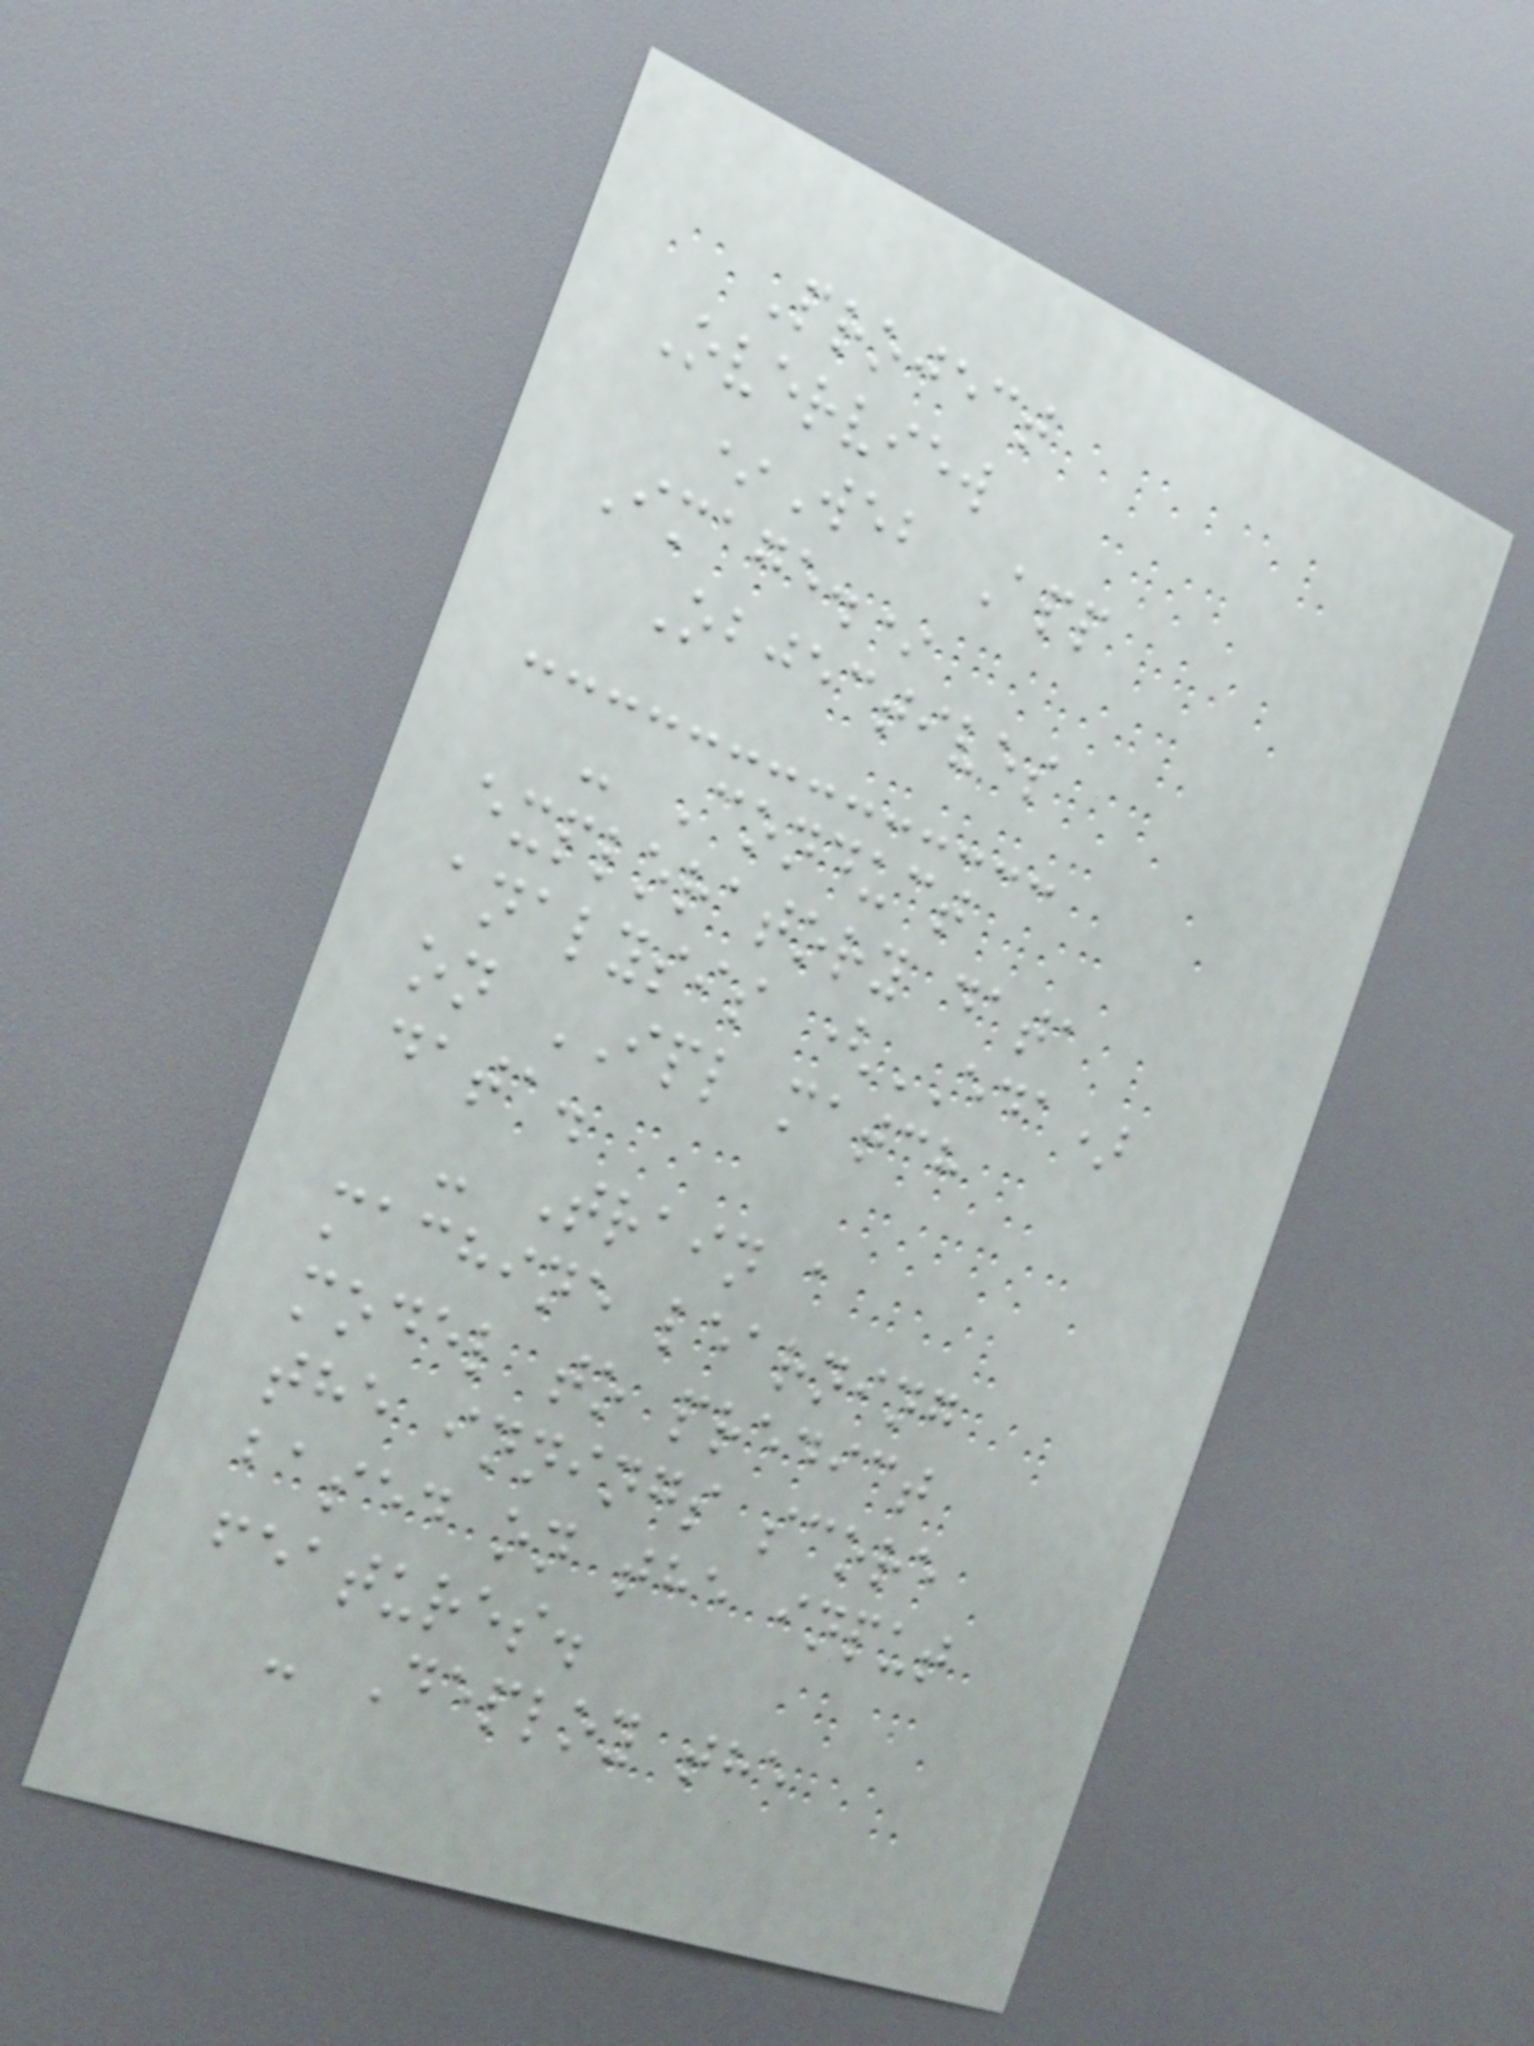Project
Overview
*Web App
Image.*
Objectives
- Conduct
exploratory data
analysis (EDA)
on IPL match
data.
- Train a
machine learning
model to predict
the innings score
based on the input
features.
- Deploy the
